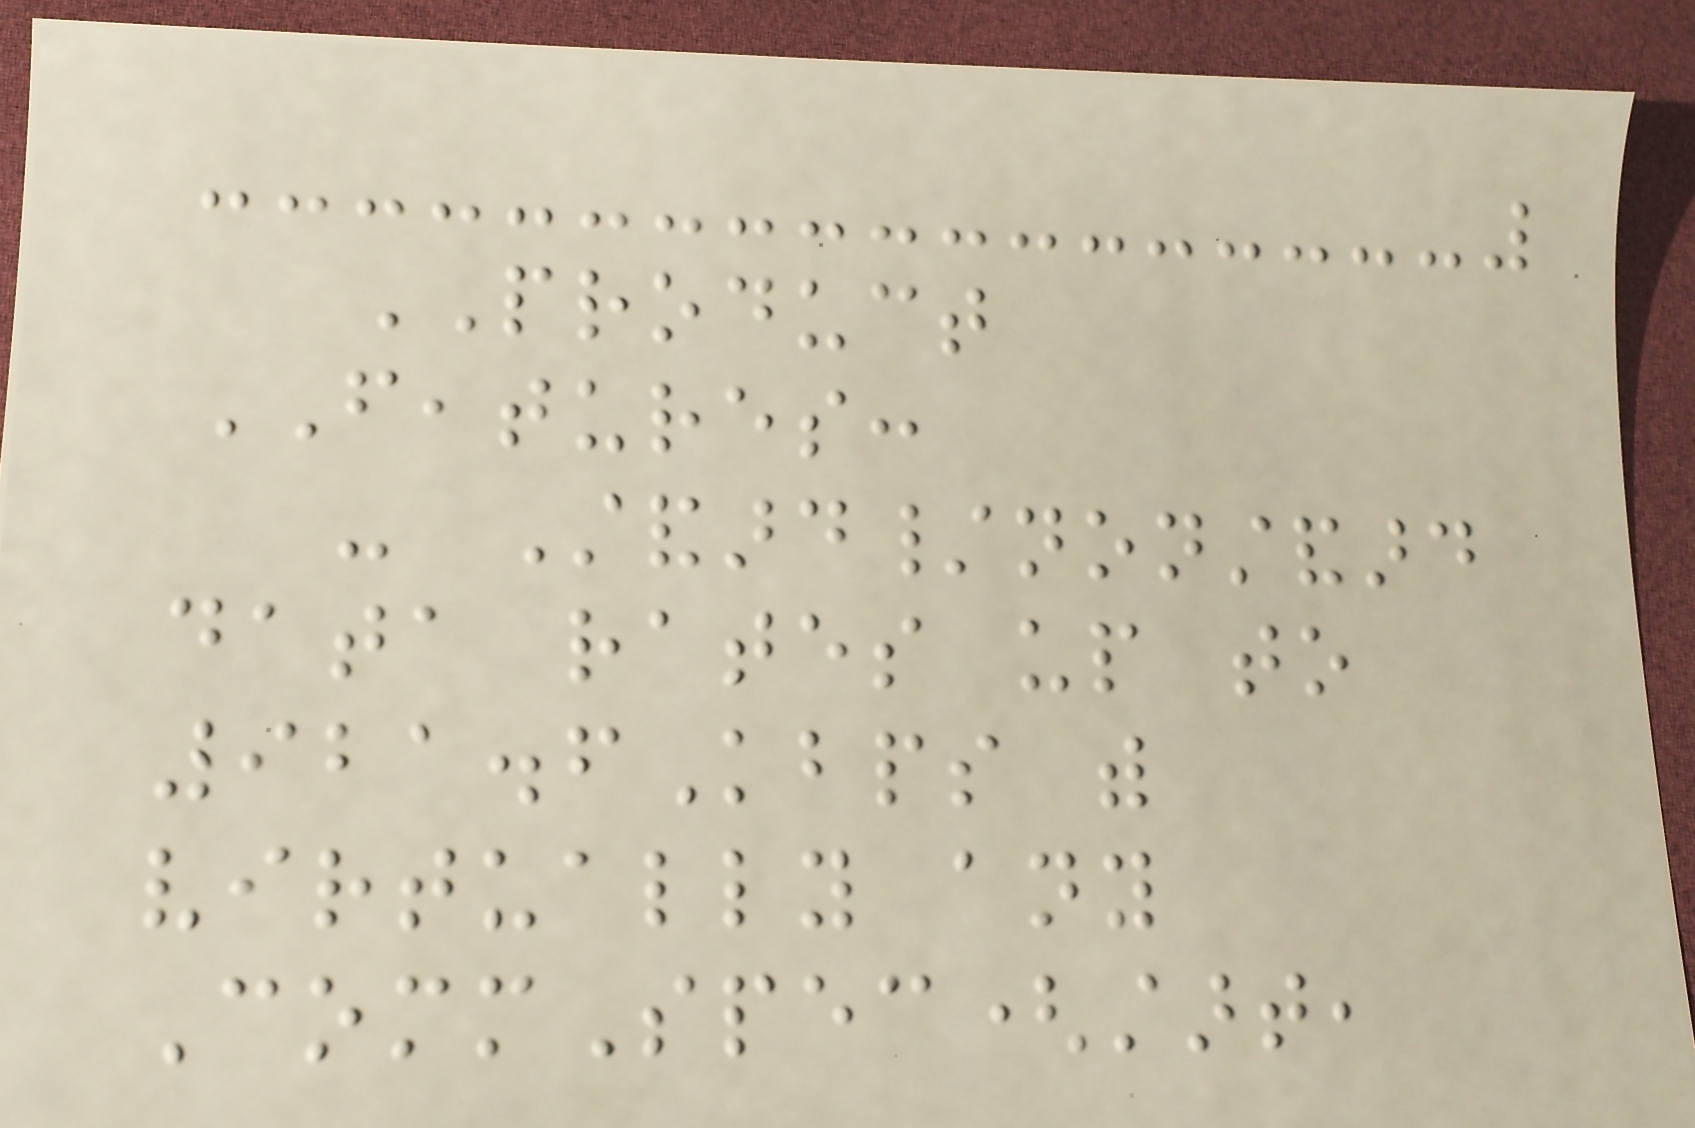PRODUCT
FEATURES:
- Standard/nonstandard
data rates up to
921.6Kbps with
virtually any
CommSpec(start,
